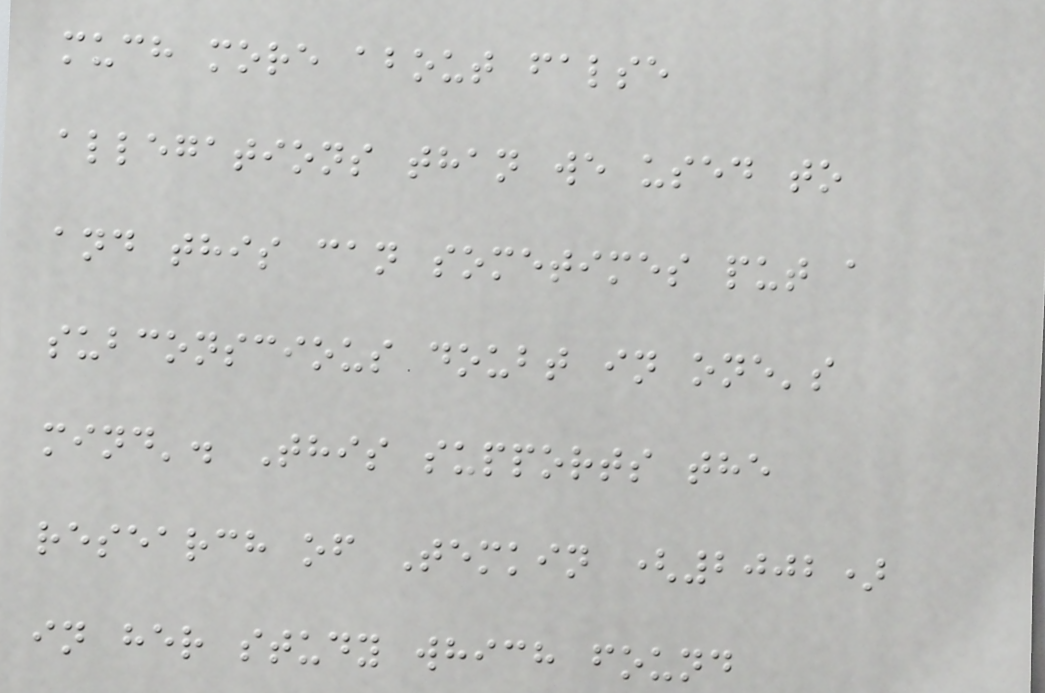much more about false
allegations than we used to
and this can sometimes put a
subconscious doubt in one's
mind'. This supports the
research of Temkin (2002)
in her study which found
